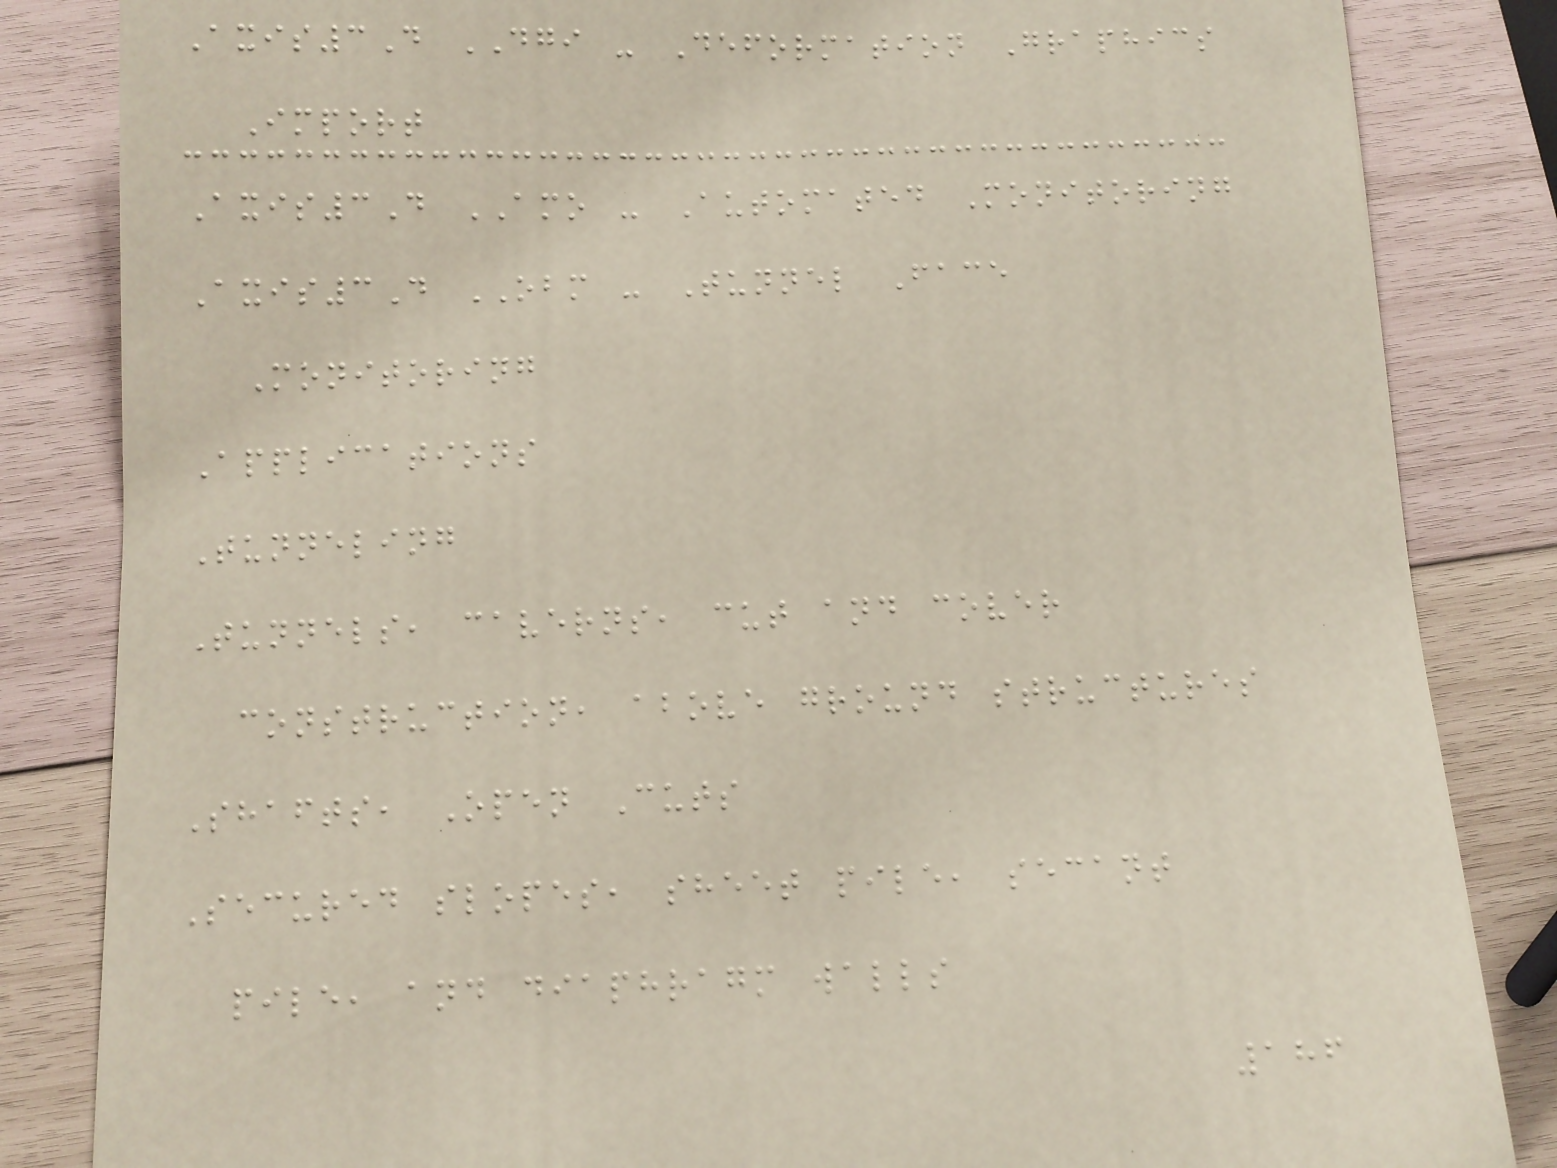Axis3D DGI - Deformation Graphics
Import
Axis3D AMO - Automated Monitoring
Axis3D OBM - Tunnel Face
Monitoring
Applications
Tunneling
Tunnels, caverns, cut and cover
construction, above ground structures
Shafts, Open Cuts
Secured slopes, sheet pile, secant
pile, and diaphragm walls
186
